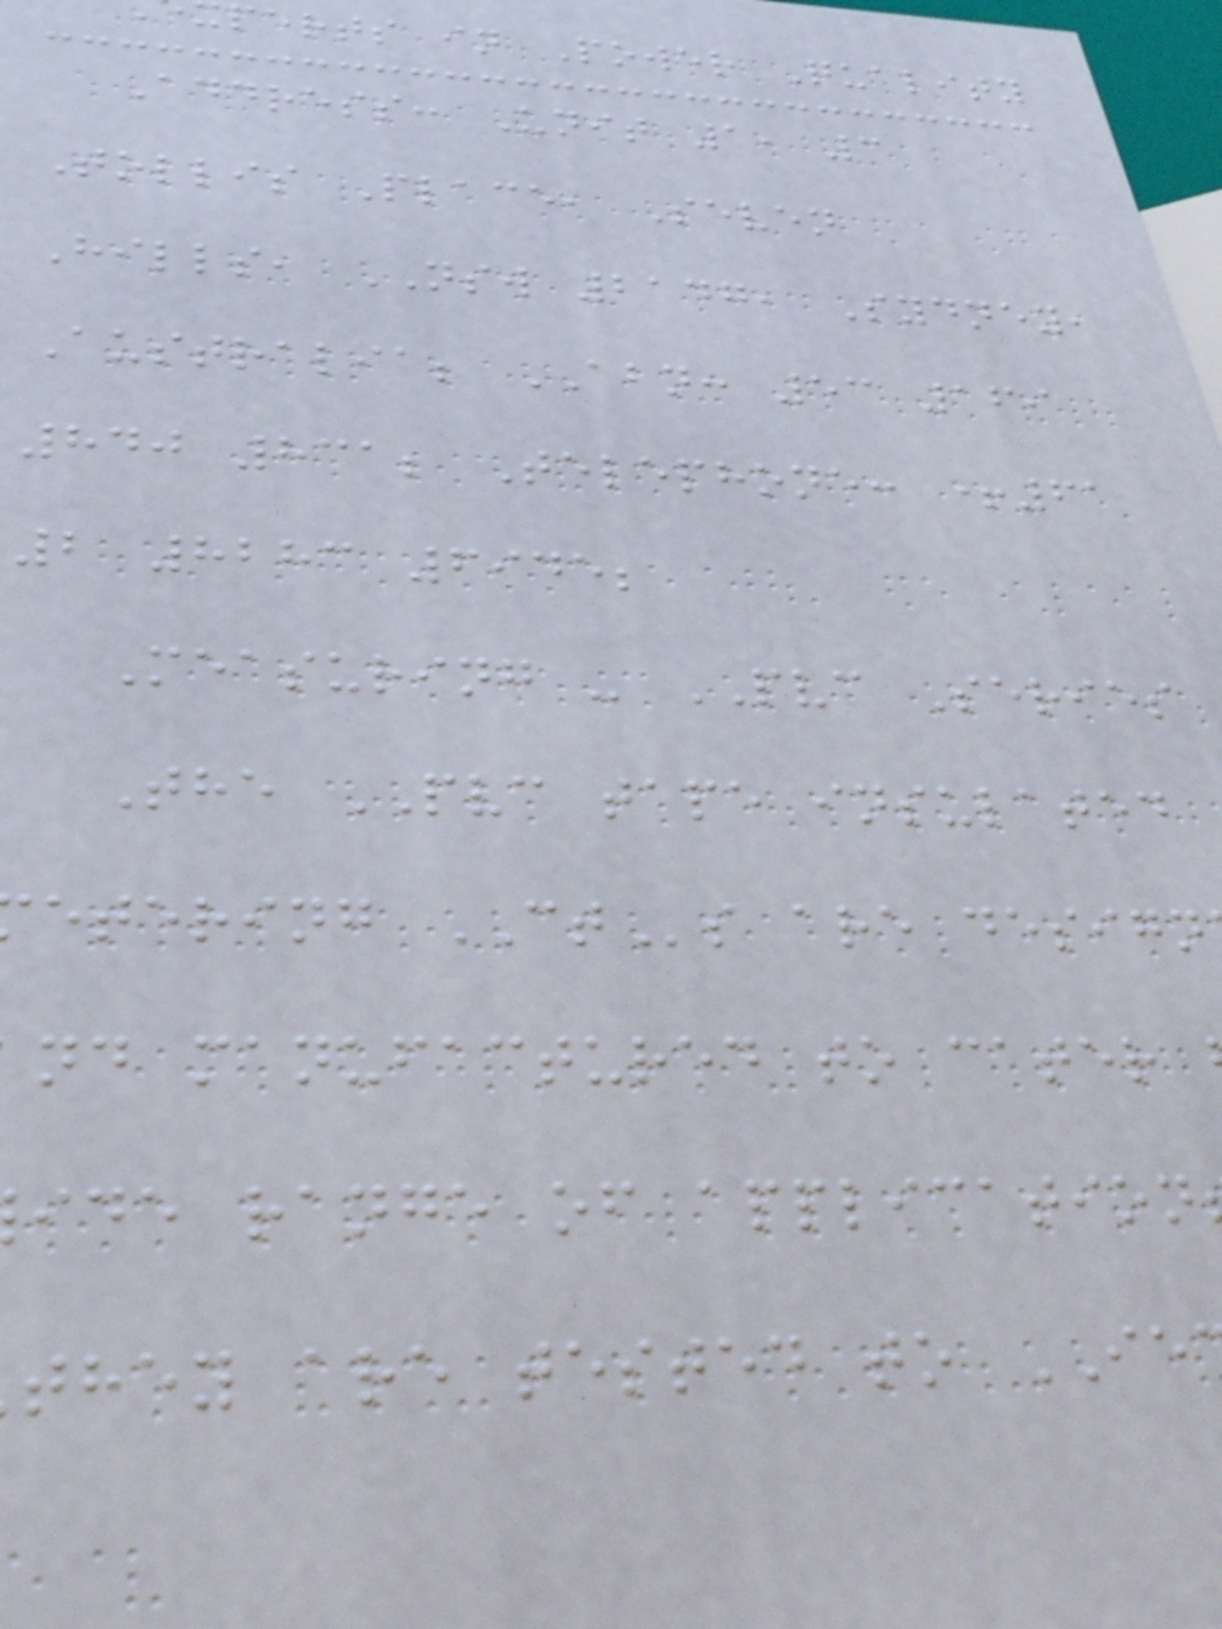perts in Power Quality
Address: Unit 1, 3
Tollis Place, Seven
Hills, NSW 2147, Sydney,
Australia; ABN: 53 169
840 831; Telephone: +61
2 8283 6945;
Measuring - PVC Series
The PVC tape insulated
etering CTs are design
nd manufactured to cater
ide range of application
they are tested to IE
